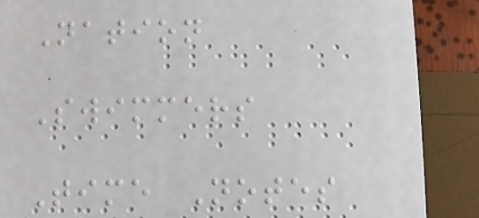Nation
Swimmers
Time Notes
